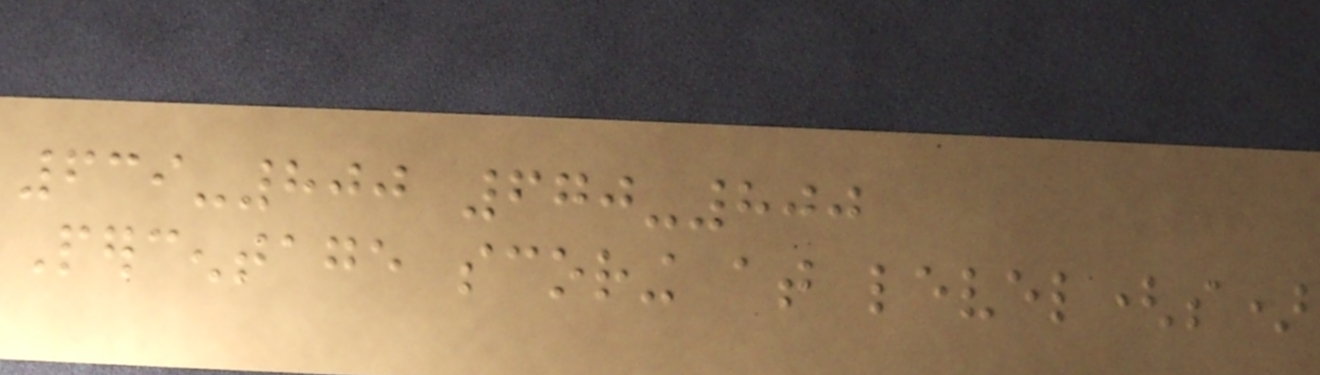639-800 670-800
Percentage scoring at level(s)
